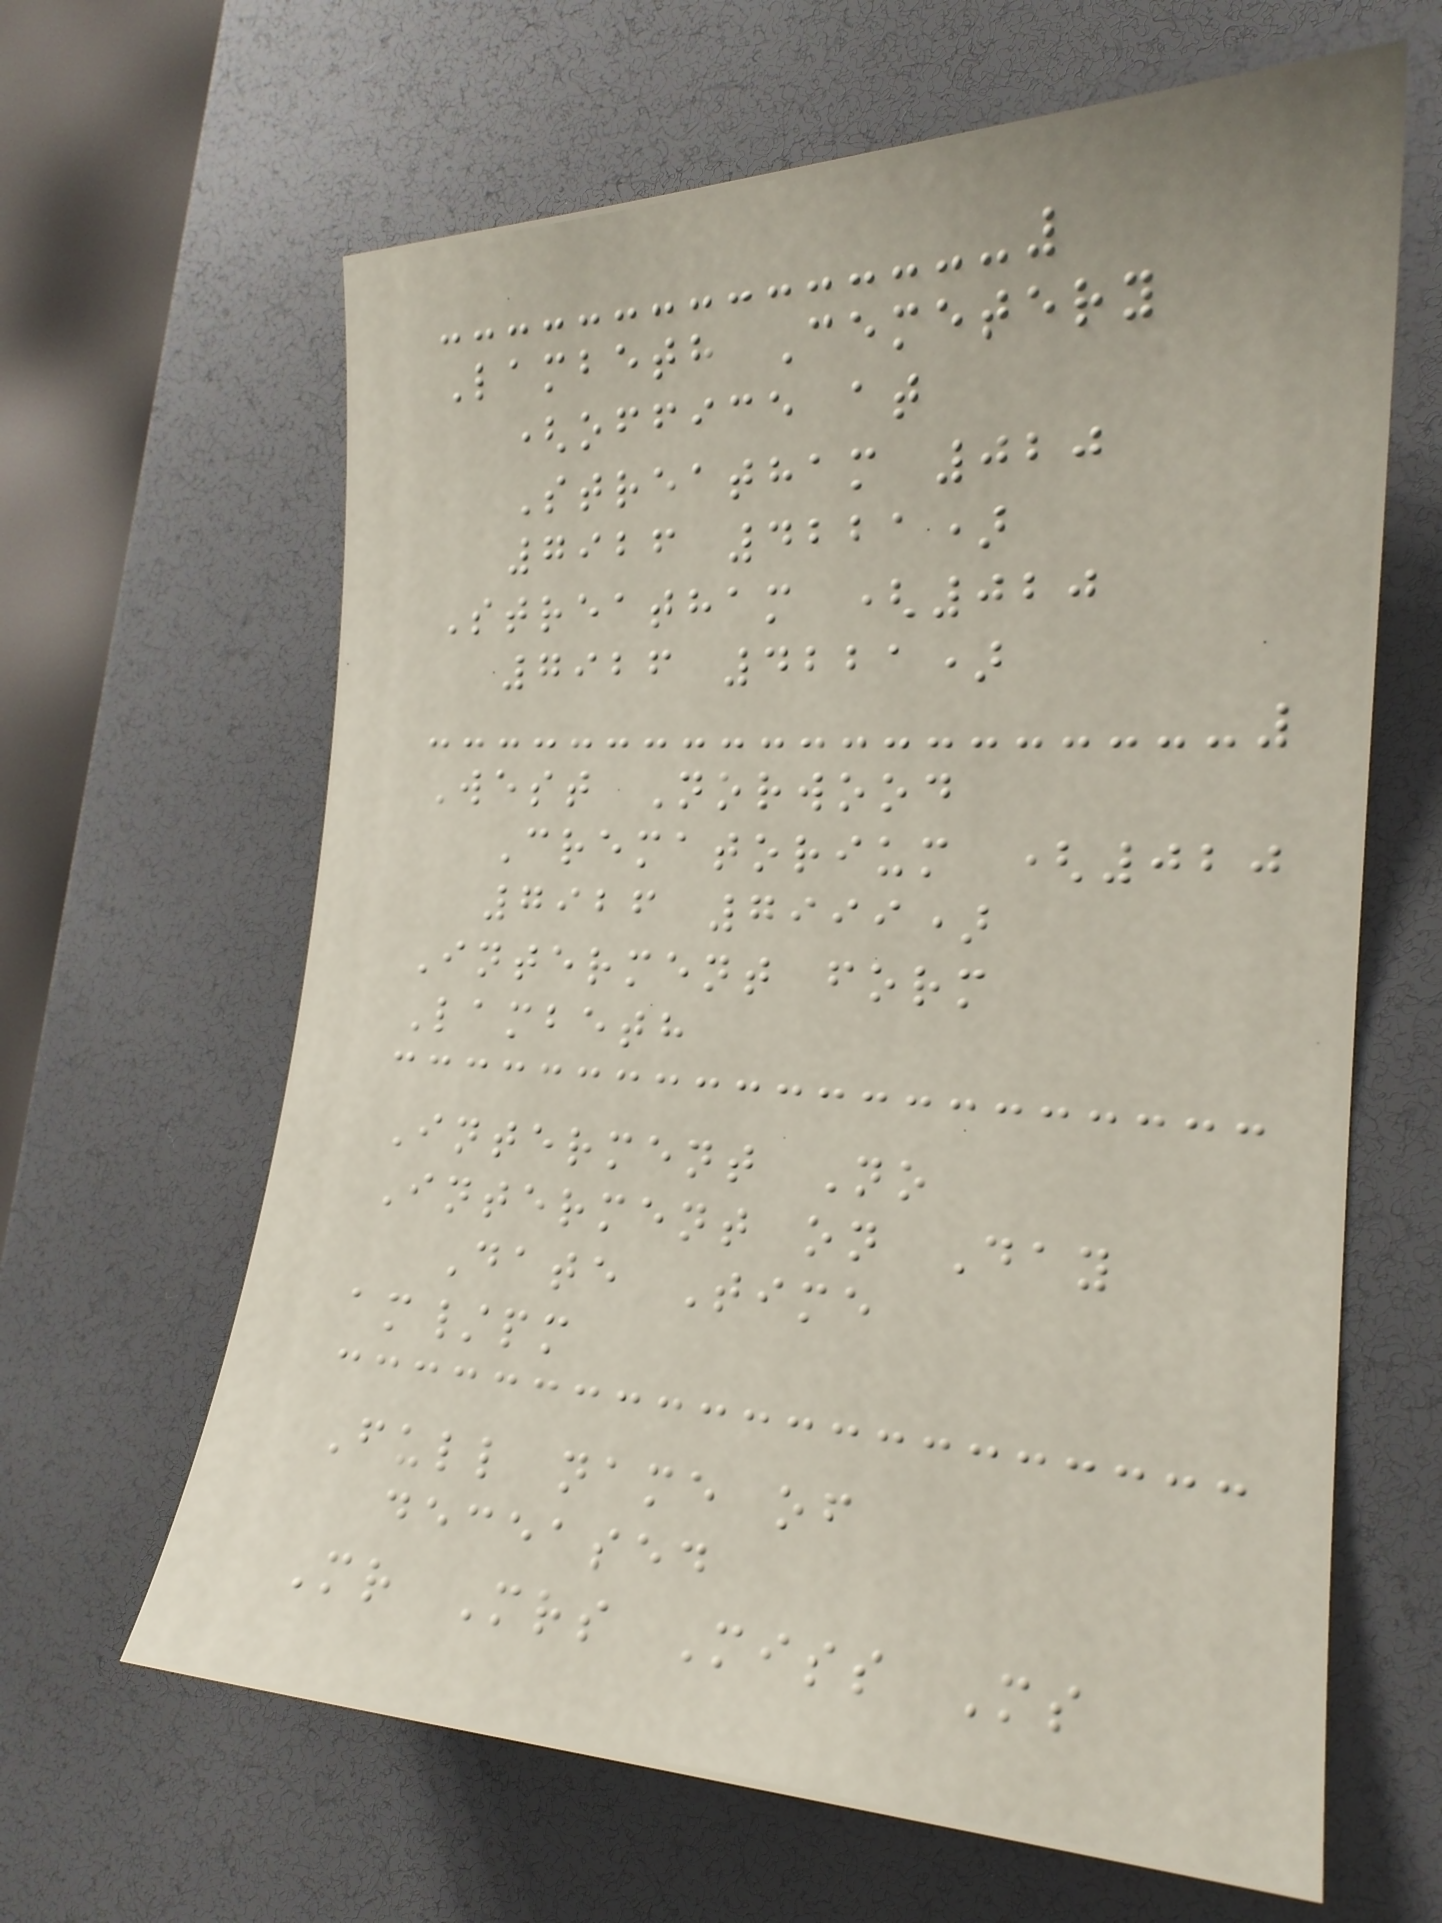Lambeth Cemetery
(office at
Streatham 020
7926 4221)
Streatham (020
7926 4221)
West Norwood
Crematorium (020
7926 7999)
Interment form
Lambeth
Interment No
Interment on Day
Date Time
am/pm
Full name of
deceased
Mr Mrs Miss Ms
